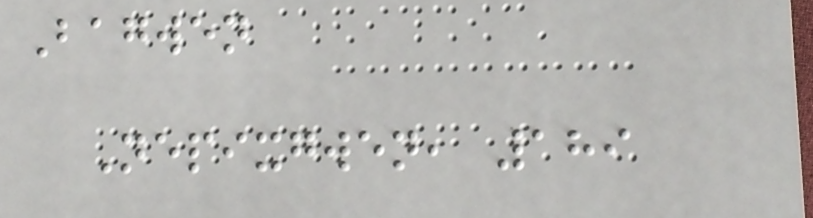Bagwen
Nepixgwen, 189
